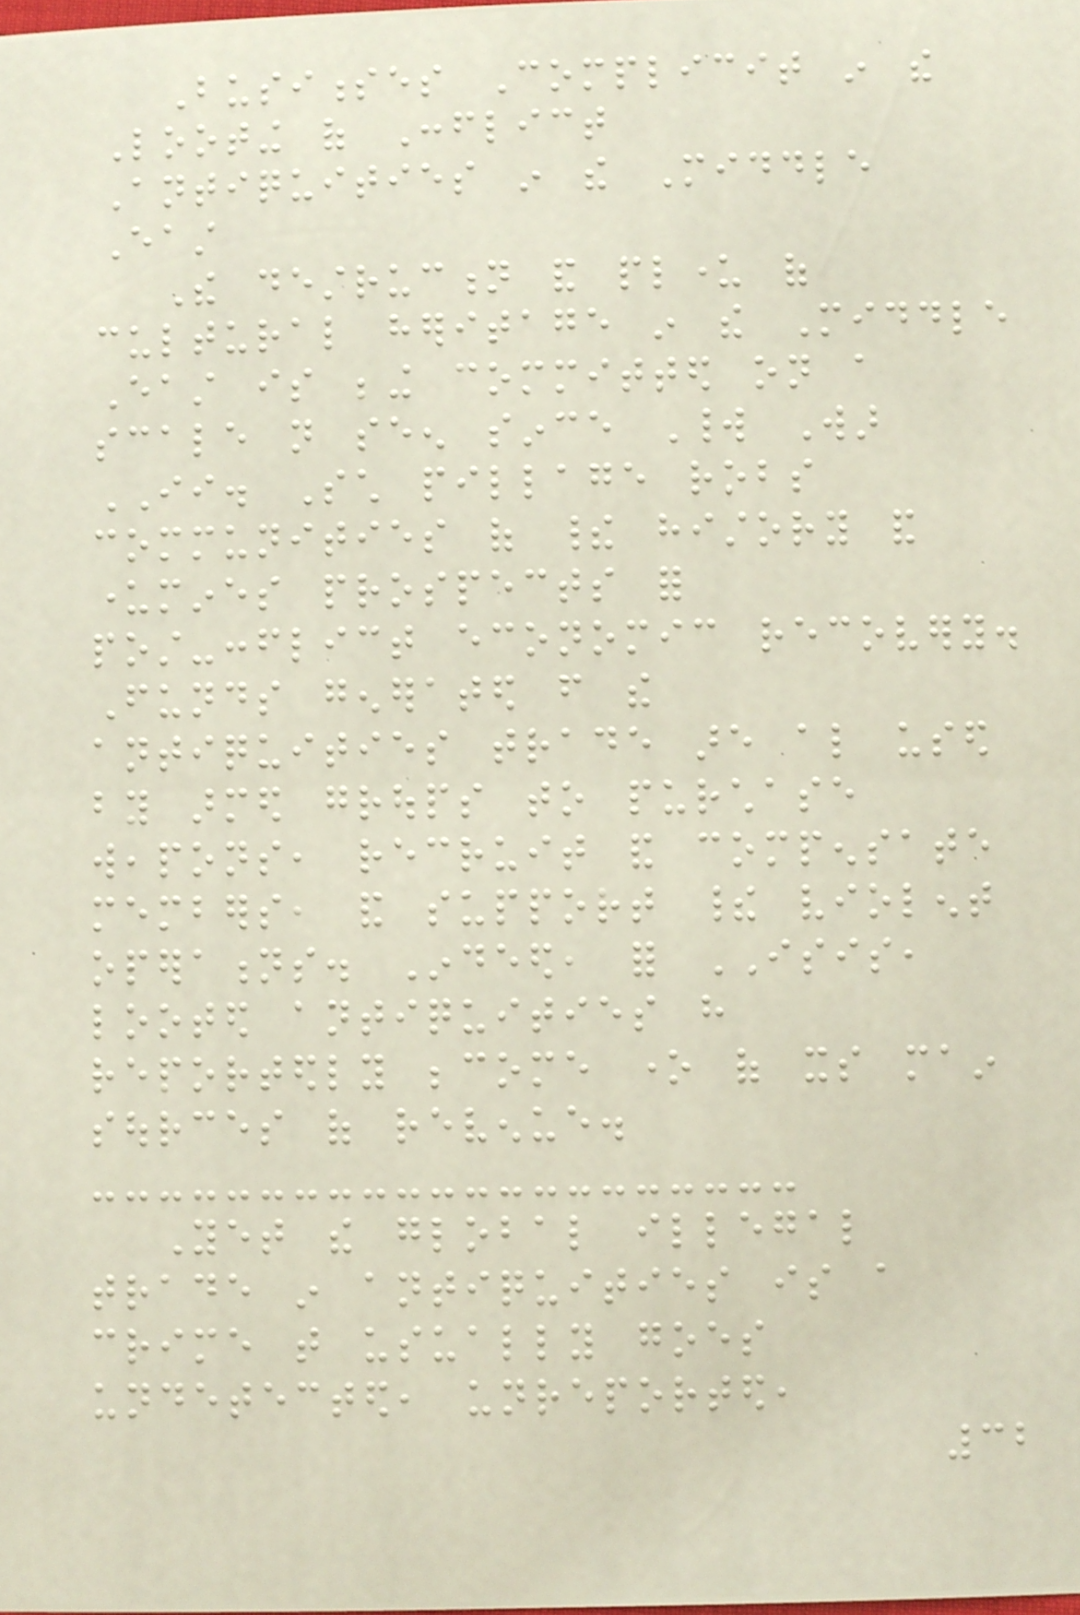Businesses Complicit in the
Looting of Conflict
Antiquities in the Middle
East
The destruction and plunder of
cultural heritage in the Middle
East is being committed on a
scale not seen since World War
II. Such pillage robs
communities of their history and
undermines prospects for
post-conflict economic recovery.
Funds generated from the
antiquities trade are also used
by armed groups to purchase
weapons, recruit and compensate
members, and support their violent
operations. Indeed, for ISIS,
looted antiquities have
reportedly become one of its main
sources of revenue.
Yet the global illegal
trade in antiquities is a
crime that usually goes
undetected, unreported,
32
